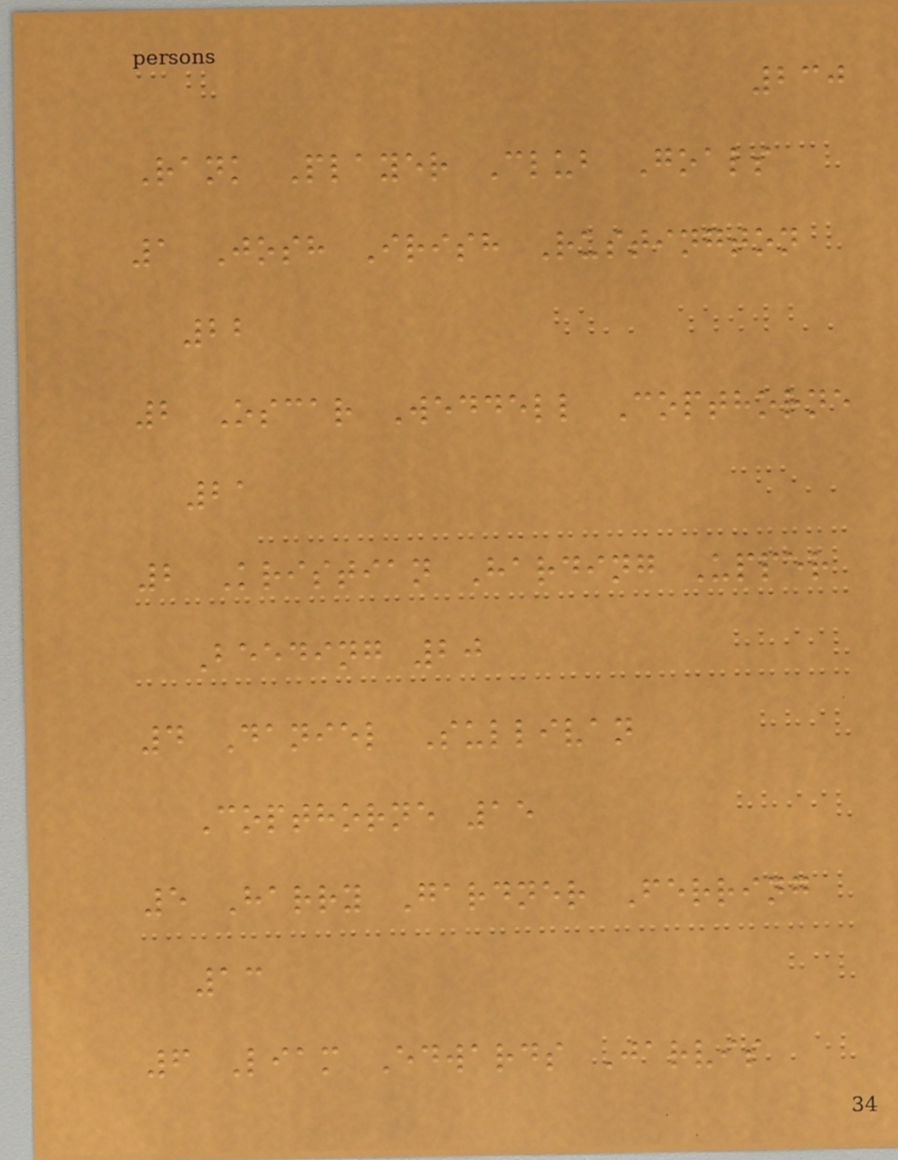230
Rank Player Club Goals
1 Josh Irish Rustington
22
2 Oscar Weddell Copthorne
21
2 Kristian Harding Upper
Beeding 20
4 Daniel Sullivan
Copthorne 15
5 Harry Gardner Ferring
13
6 Liam Edwards Jarvis
